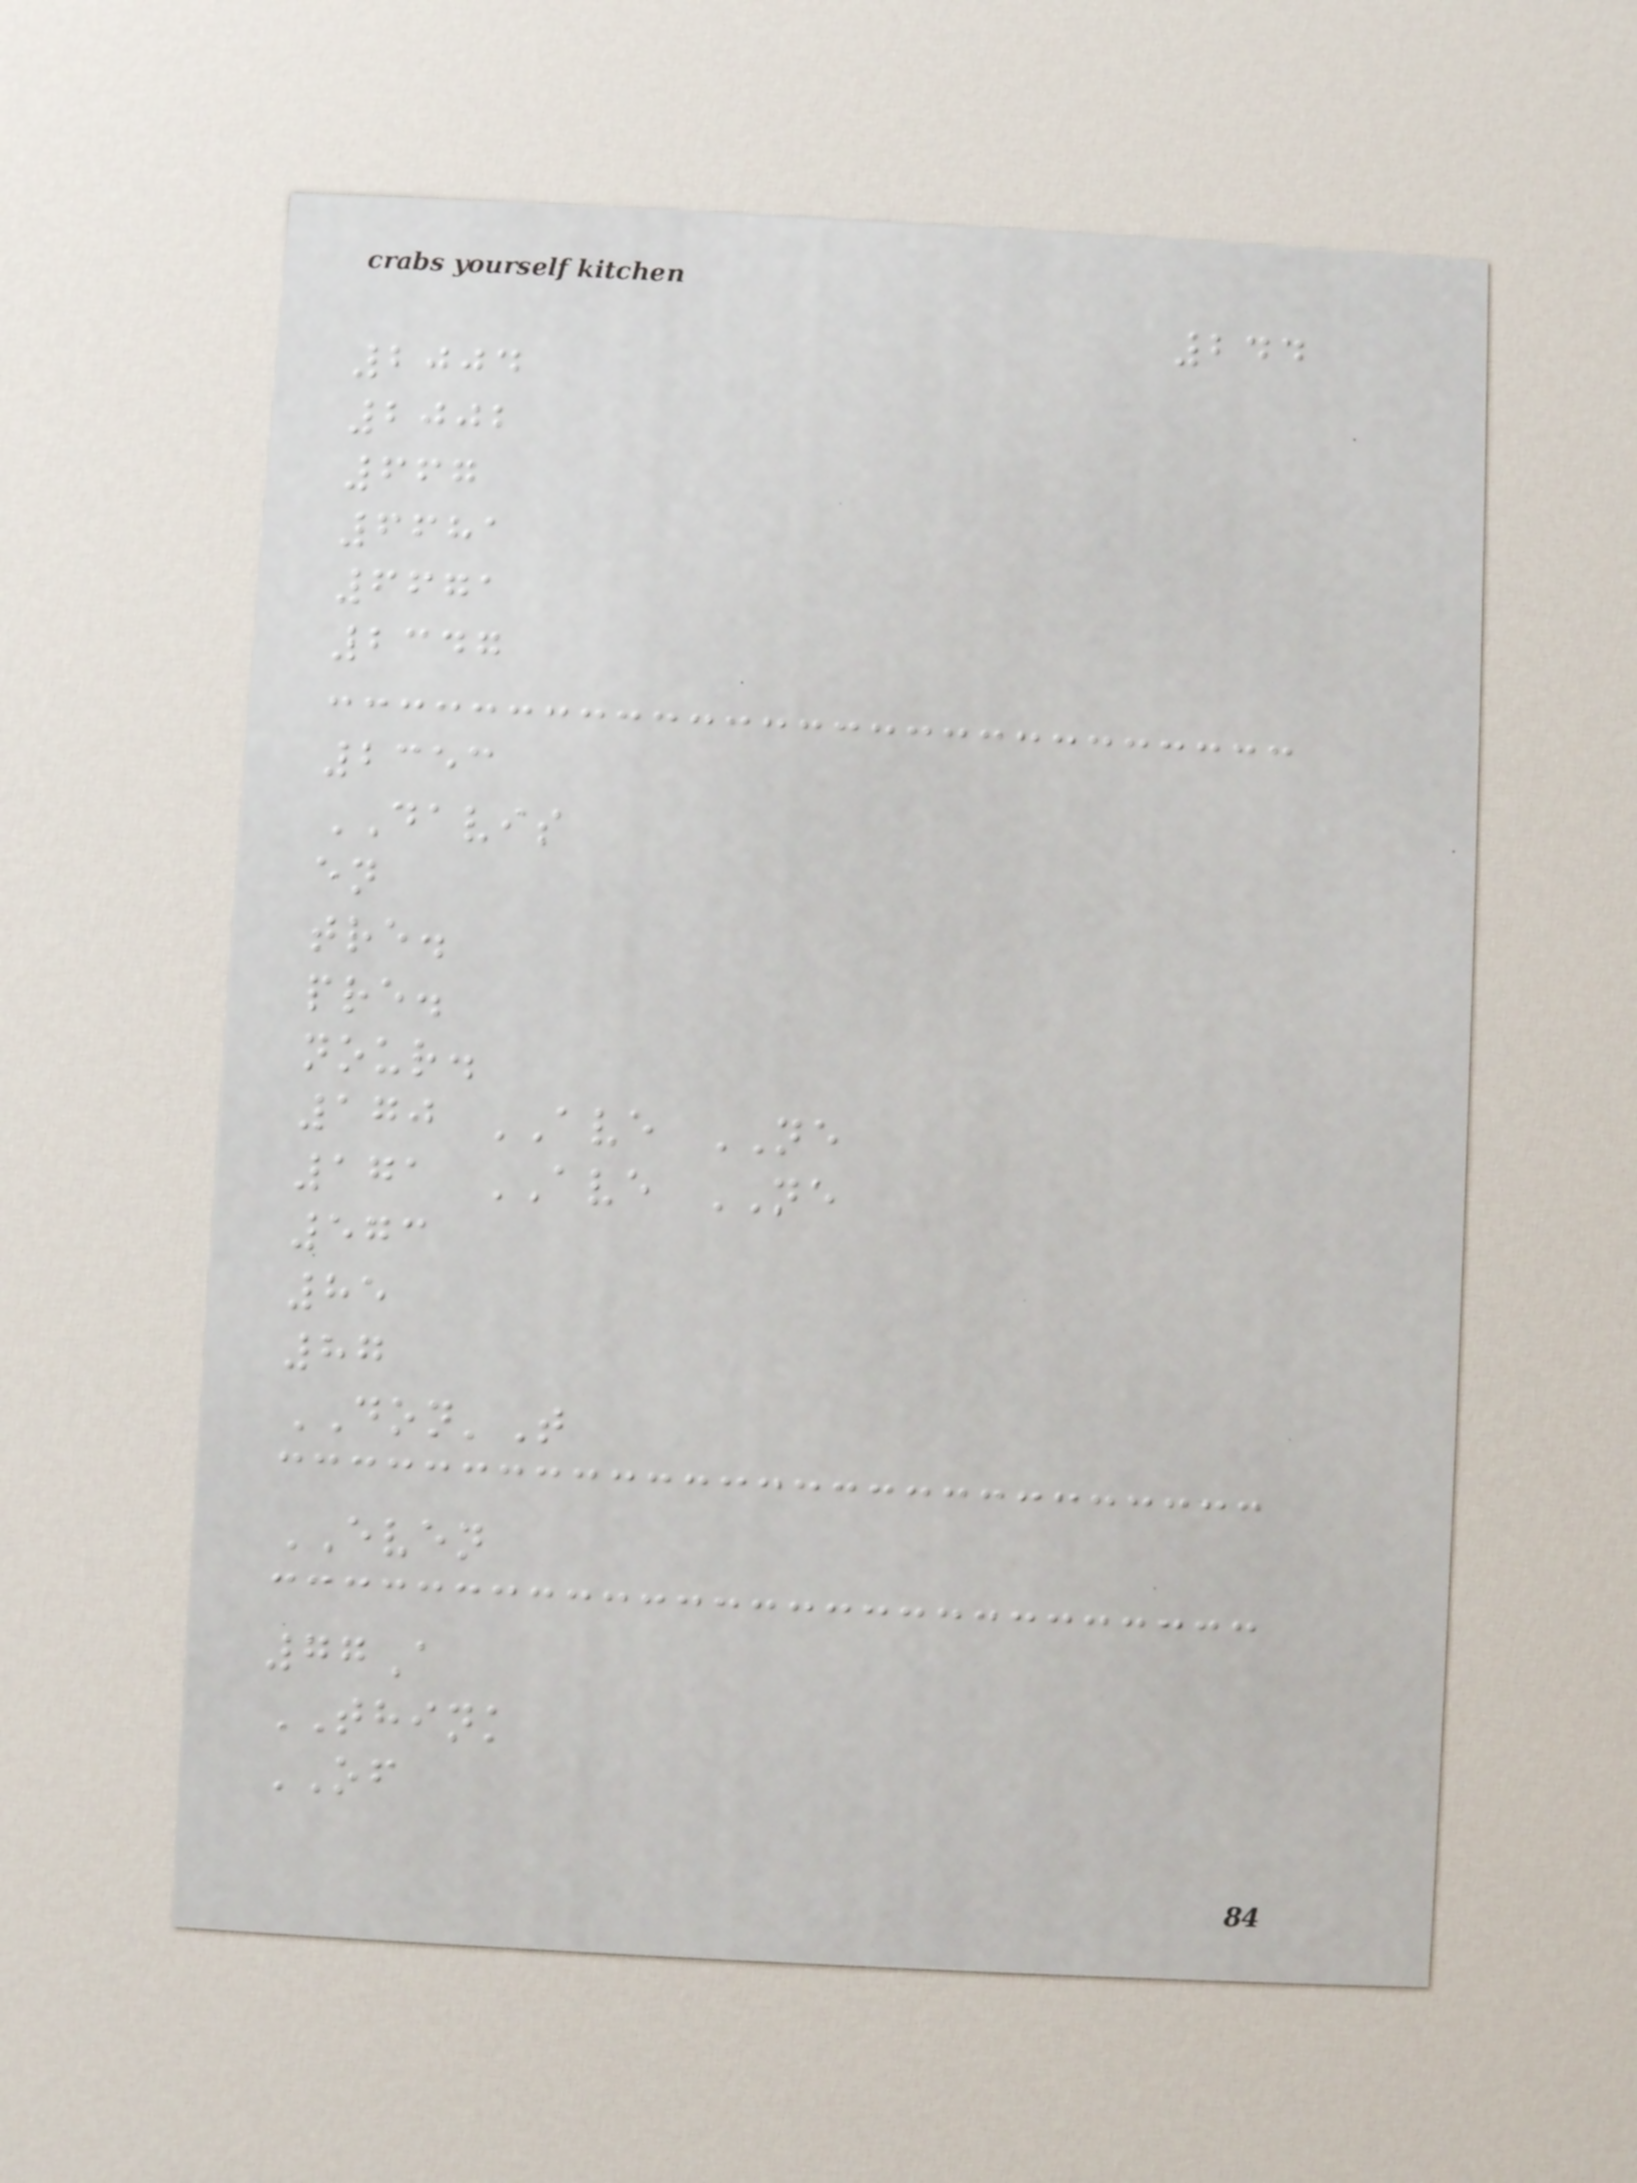244
2004
2002
667
6681
6671
2347
2353
DAVIS
en
tre.
pre.
nour.
170 AVE NE
171 AVE NE
573
85
87
DON'T
EVEN
77A
THINK
OF
